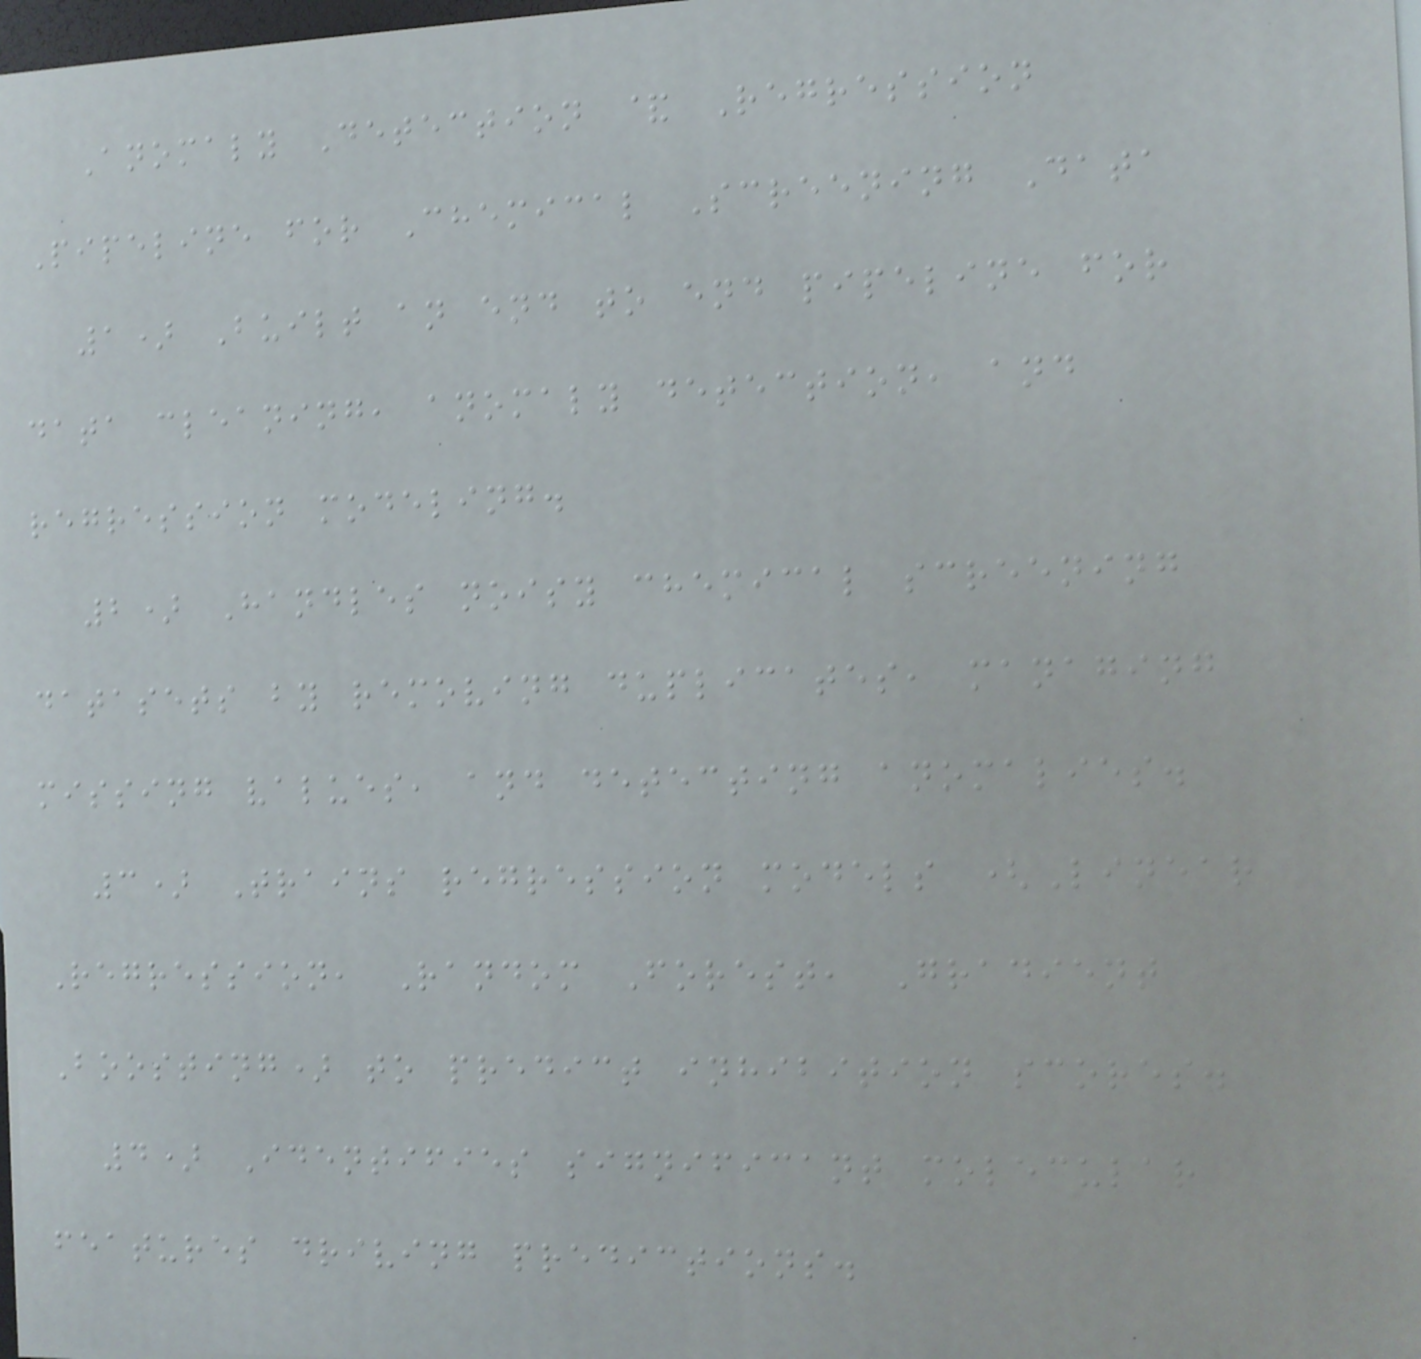Anomaly Detection & Regression
Pipeline for Chemical Screening Data
1) Built an end to end pipeline for
data cleaning, anomaly detection, and
regression modeling.
2) Handles noisy chemical screening
datasets by removing duplicates, managing
missing values, and detecting anomalies.
3) Trains regression models (Linear
Regression, Random Forest, Gradient
Boosting) to predict inhibition scores.
4) Identifies significant molecular
features driving predictions.
